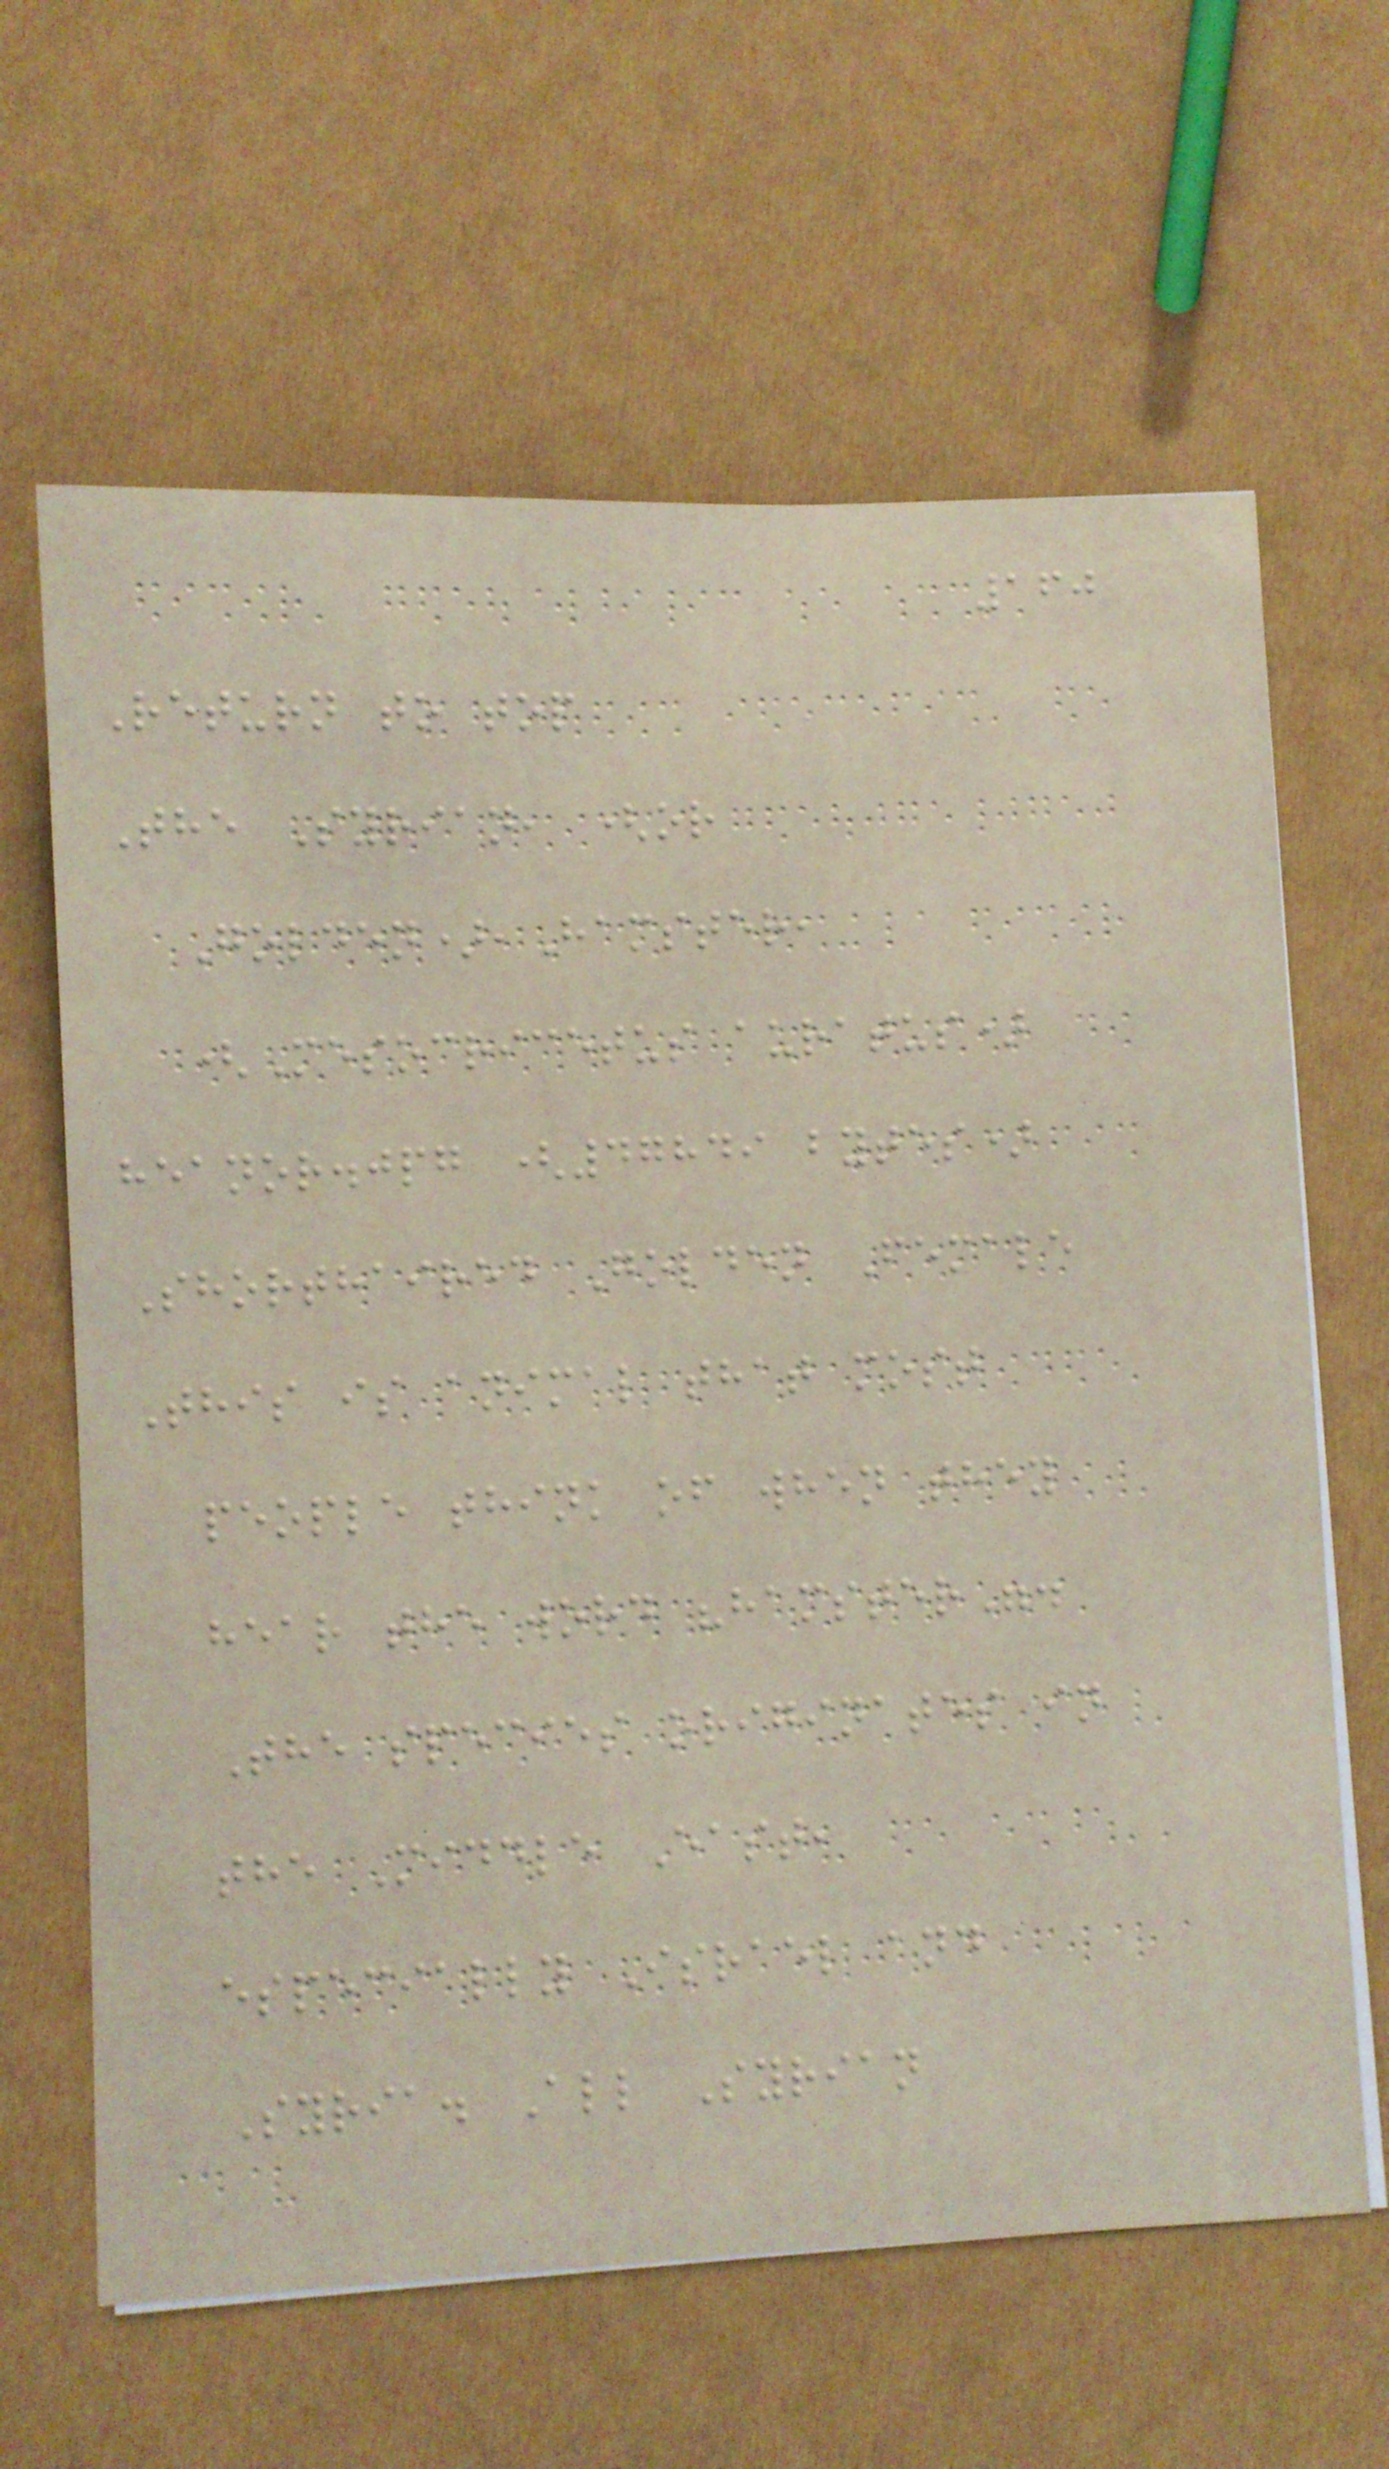160
Return to top
The Syrian, (or
Golden),Hamster,
(Mesocricetus auratus)
heanor.jpg (47849 bytes)
Shorthaired Golden Female
This is animal that most
people think of when they
hear the word "hamster".
The species originates in
the Middle East,
especially Israel and
Syria. All Syrian
